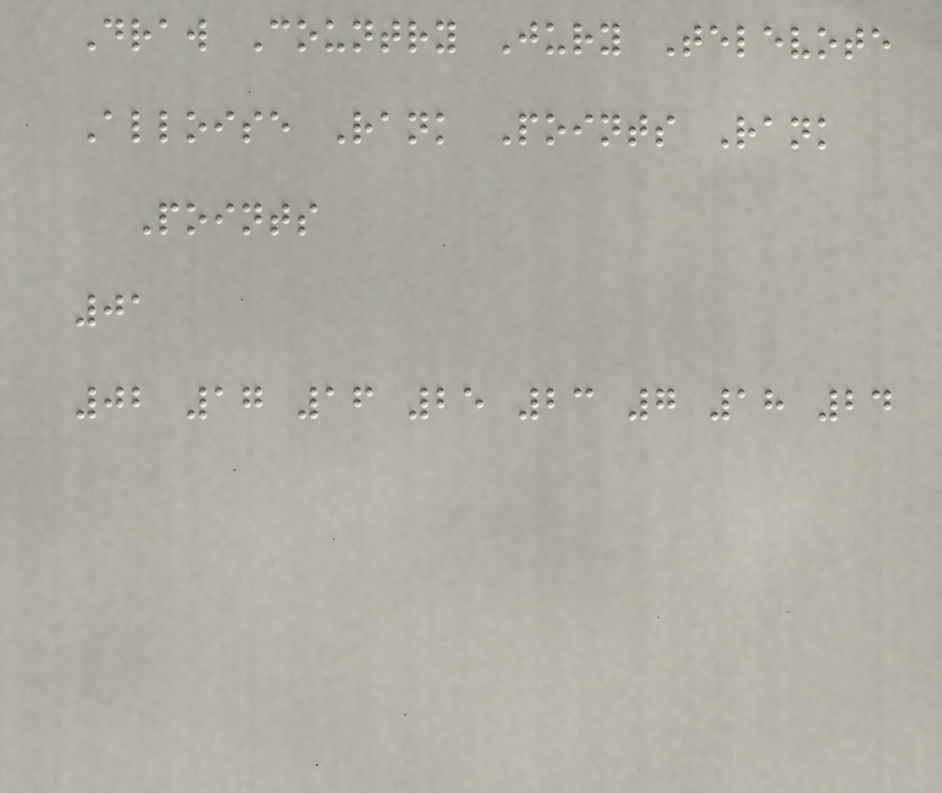Draw Country Jury Televote
Alloise Rank Points Rank
Points
01
02 17 16 25 23 7 18 24
